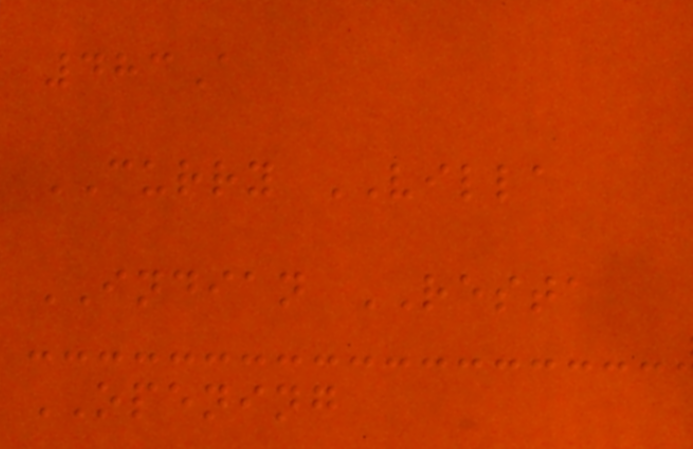483A
CURRY VILLA
INDIAN RESTA
OPENING
